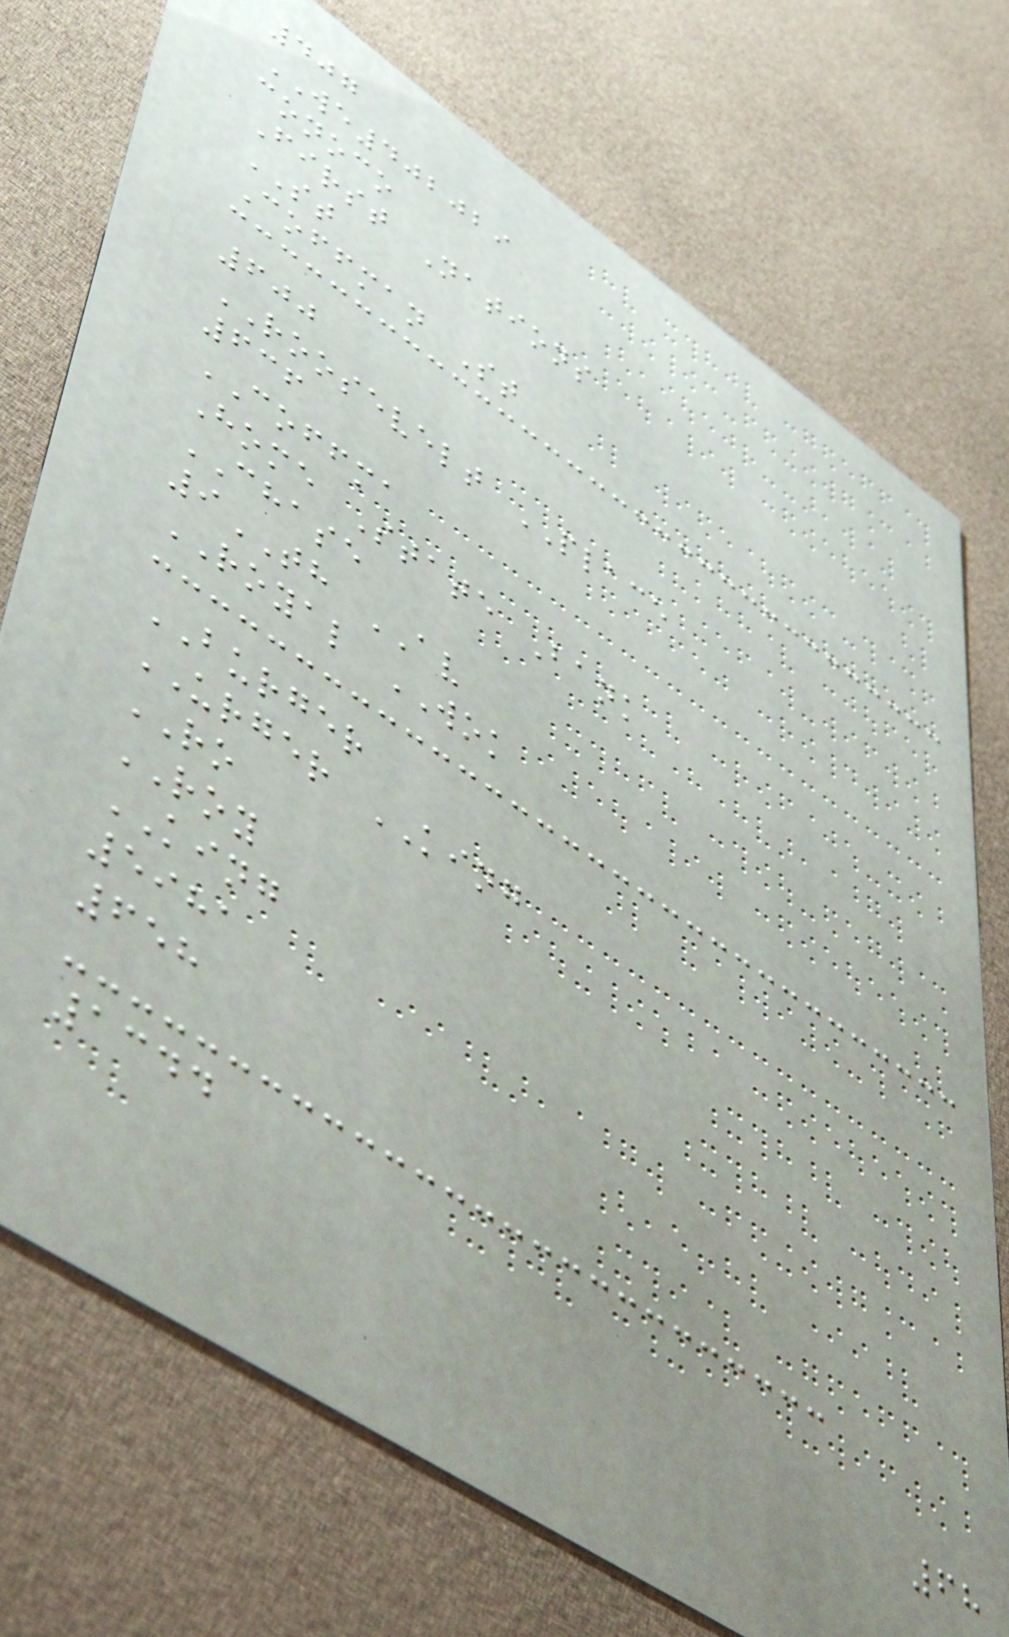407
WE402029
conoco
First Nations
ST
Coffman St
600
ROOSEVELT PLACE
636
COFFMA
Home State Bank
CHASE
9TH AV
ROYAL WOK
BURGER
URGER KING
RO
ROY
KING
5981
658
1344
68
